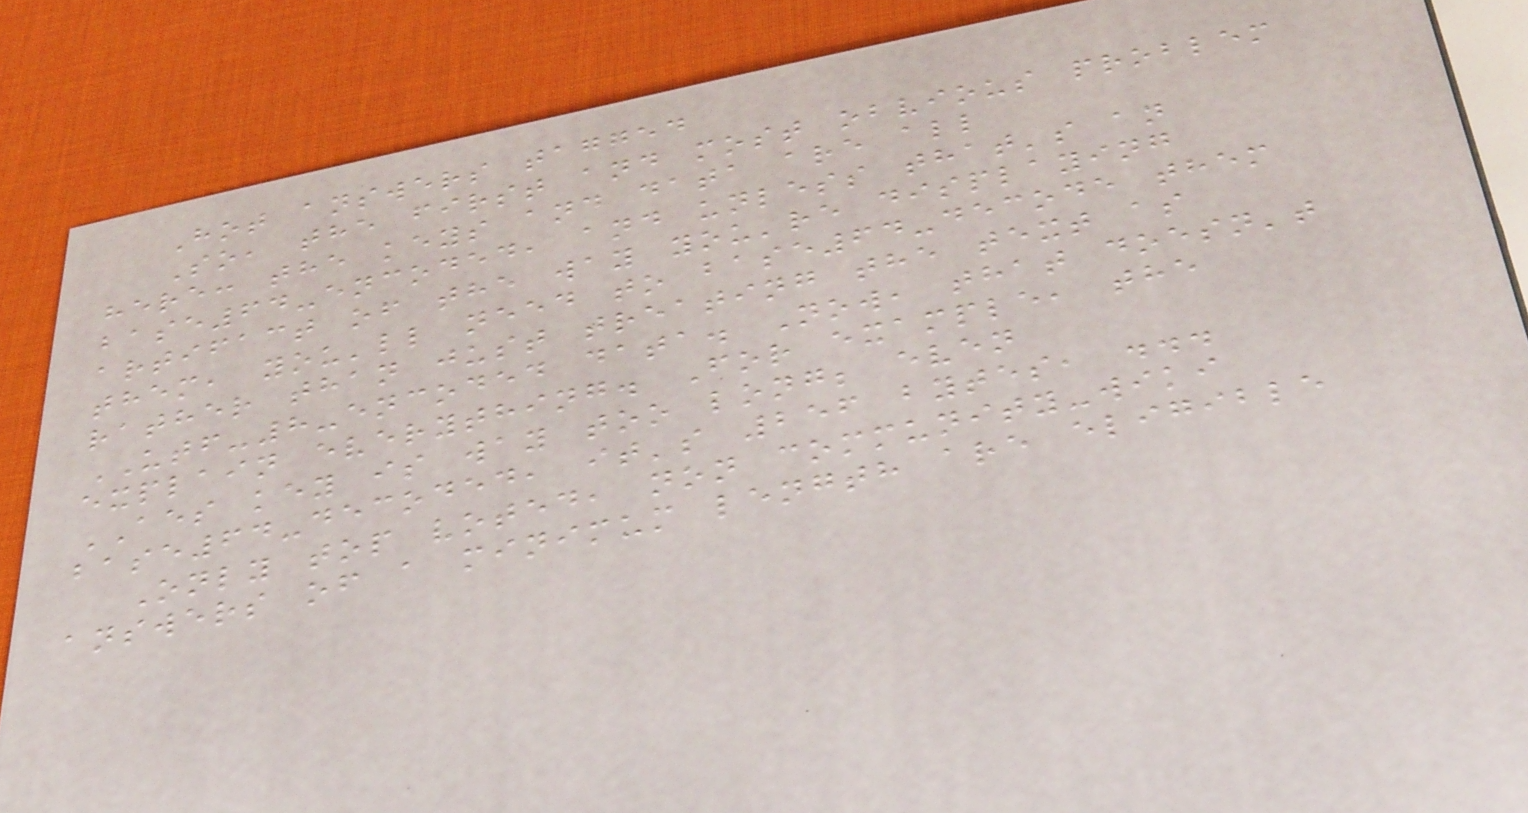Hot answers tagged
So, the first and most obvious problem
here: the keys and data are all
base64-encoded, and unless that's an
artifact of the way you're displaying
them, you'll need to base64-decode them
rather than just treating the text as
UTF-8-encoded data. Now, that doesn't
explain everything. For example, the
AES key is way too long; even
base64-decoded, it's 256 bytes, ...
Only top voted, non community-wiki
answers of a minimum length are eligible
